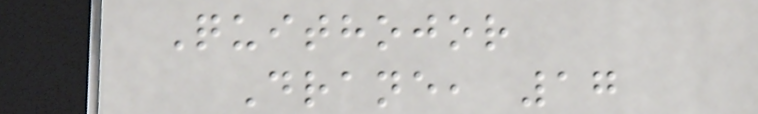Quithojor
Drane, 17
